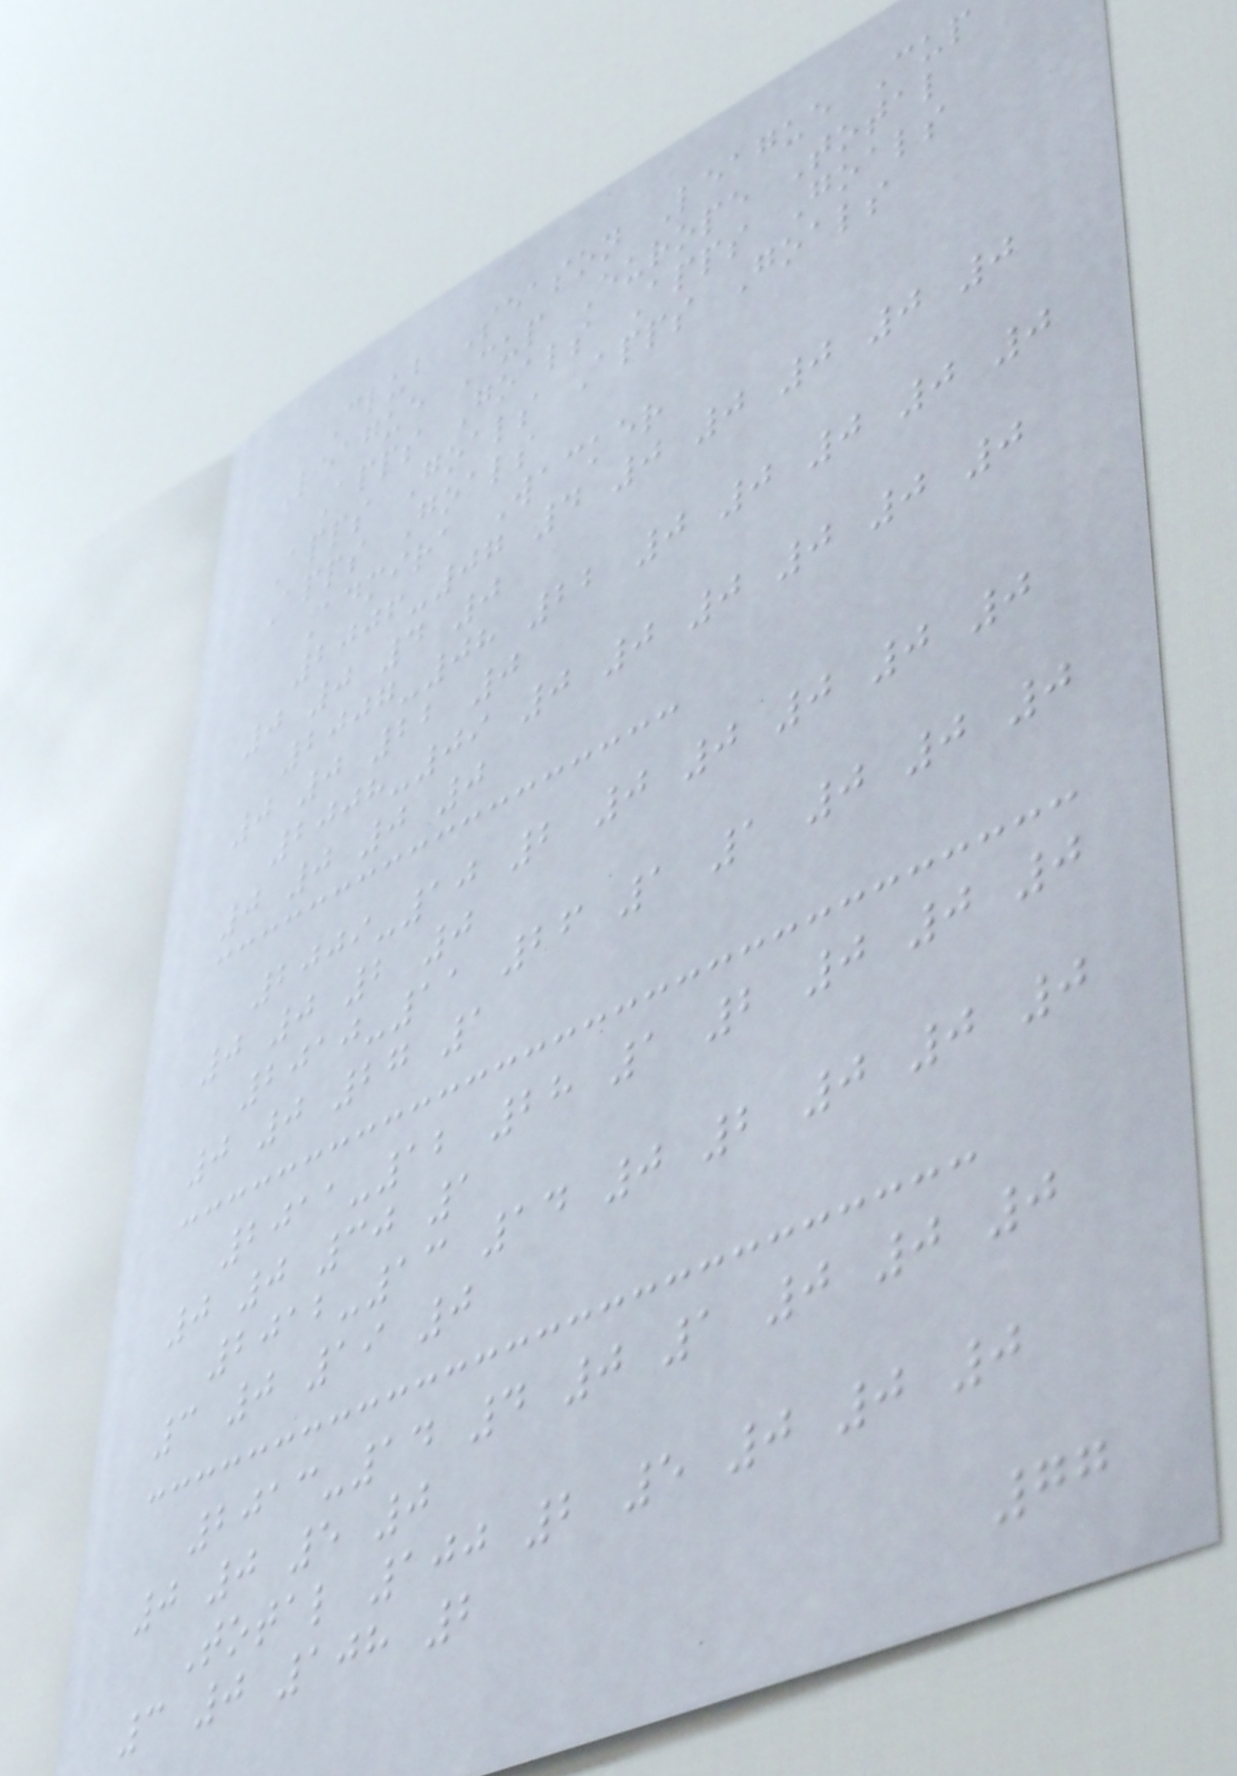Club Season League Cup
League Cup Europe Total
Apps Goals Apps Goals
Apps Goals Apps Goals
Apps Goals
Admira Wacker
2006-07 4 0 0 0 0 0
0 0 4 0
2007-08 22 0 0 0 0 0
0 0 22 0
2008-09 0 0 0 0 0 0
0 0 0 0
2009-10 2 0 0 0 0 0
0 0 2 0
2010-11 26 1 1 0 0 0
0 0 27 1
2011-12 28 1 2 0 0 0
0 0 30 1
2012-13 14 0 2 0 0 0
3 0 19 0
2013-14 4 0 1 0 0 0
0 0 5 0
Total 100 2 5 0 0 0
3 0 108 2
77
